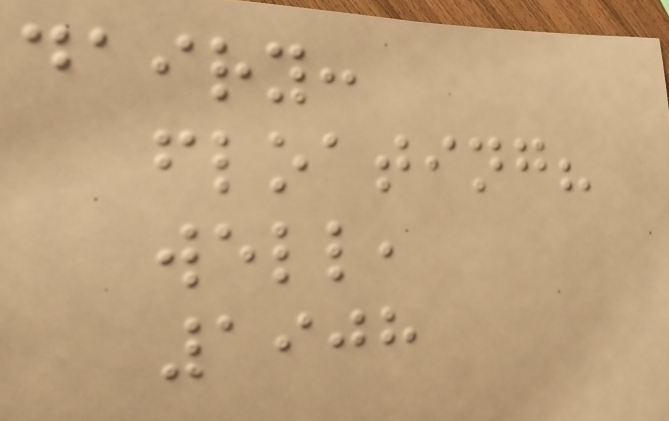dairy:
floating?
well,
1908
